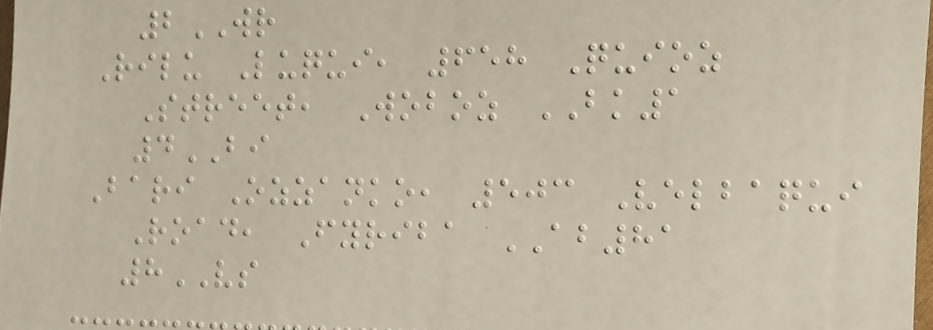2WR
Rilu Luqui, 658 Quioz
Street, Woboz BK1
4BI
Bari Ozzanko, 503 Velbaqui
Road, Fyriba AB81
8VS
